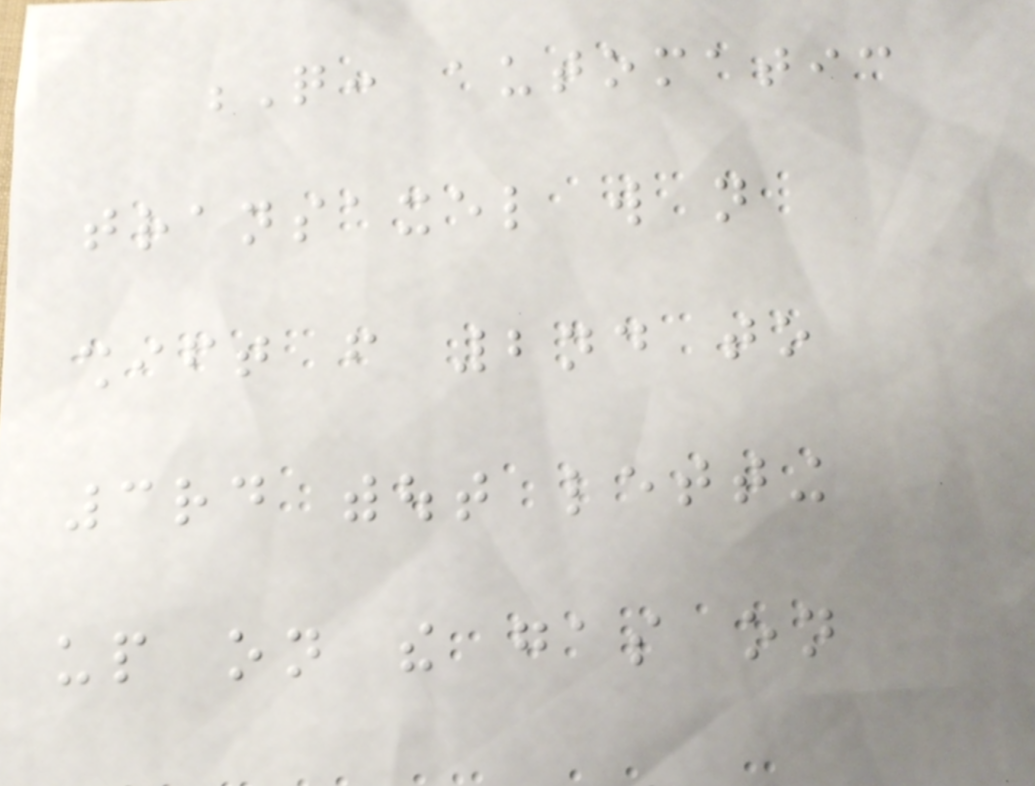Q: automatic
transaxel will not
shift from 2nd to
3rd without letting
up on the gas on
